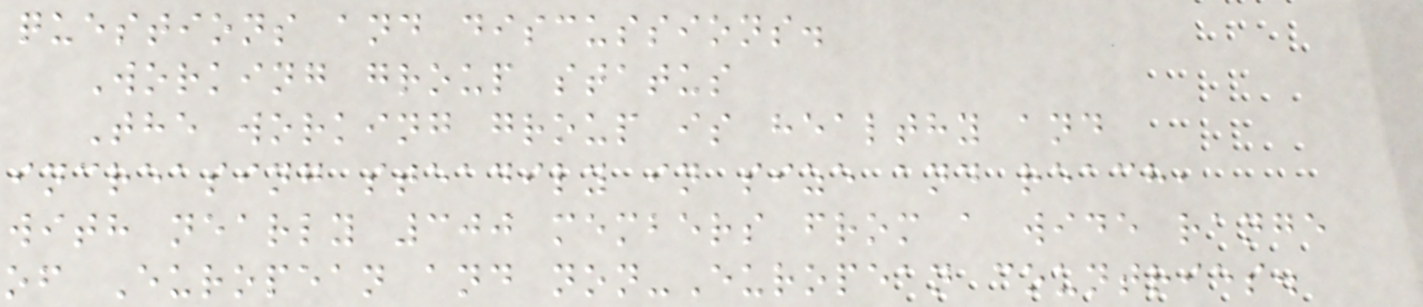questions and discussions.
Working group status
The working group is healthy and
increasing steadily in size and reach,
with nearly 300 members from a wide range
of European and non-European countries.
